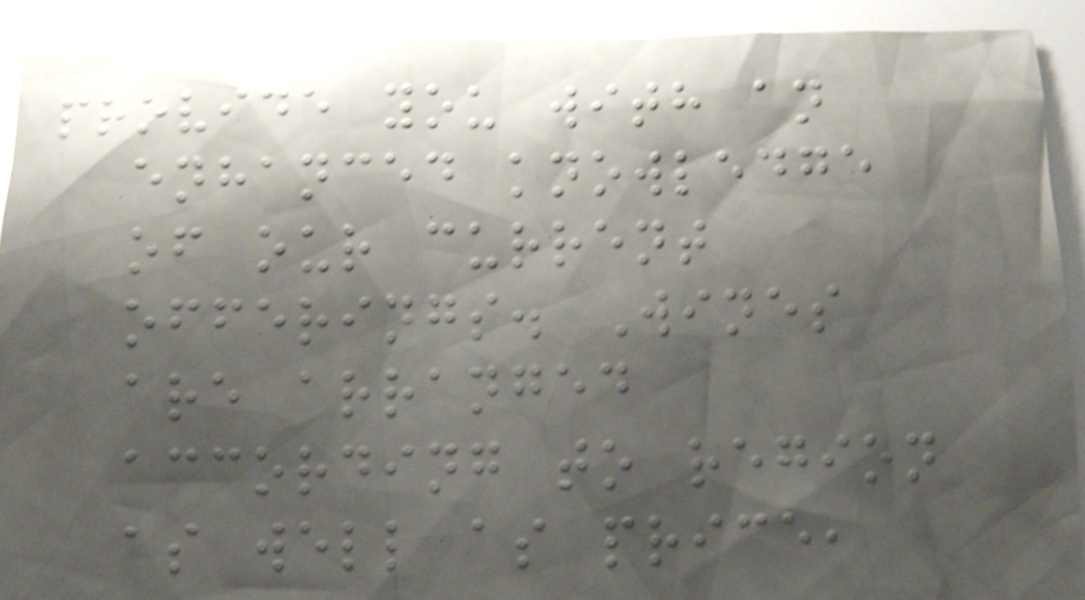provide you with an
enhanced knowledge
of our current
offerings. Wines
are arranged
according to region
as well as price,
